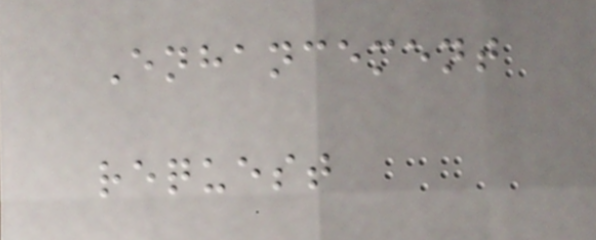Enhancement
request
